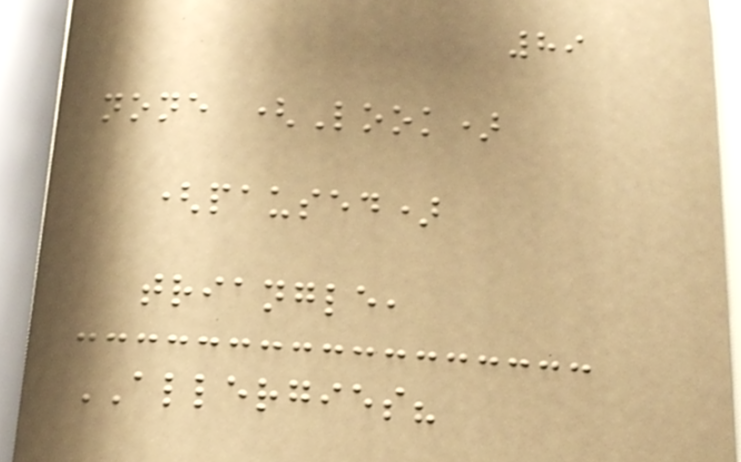89
none (Look)
(paused)
triangle,
ALLERGIES?
